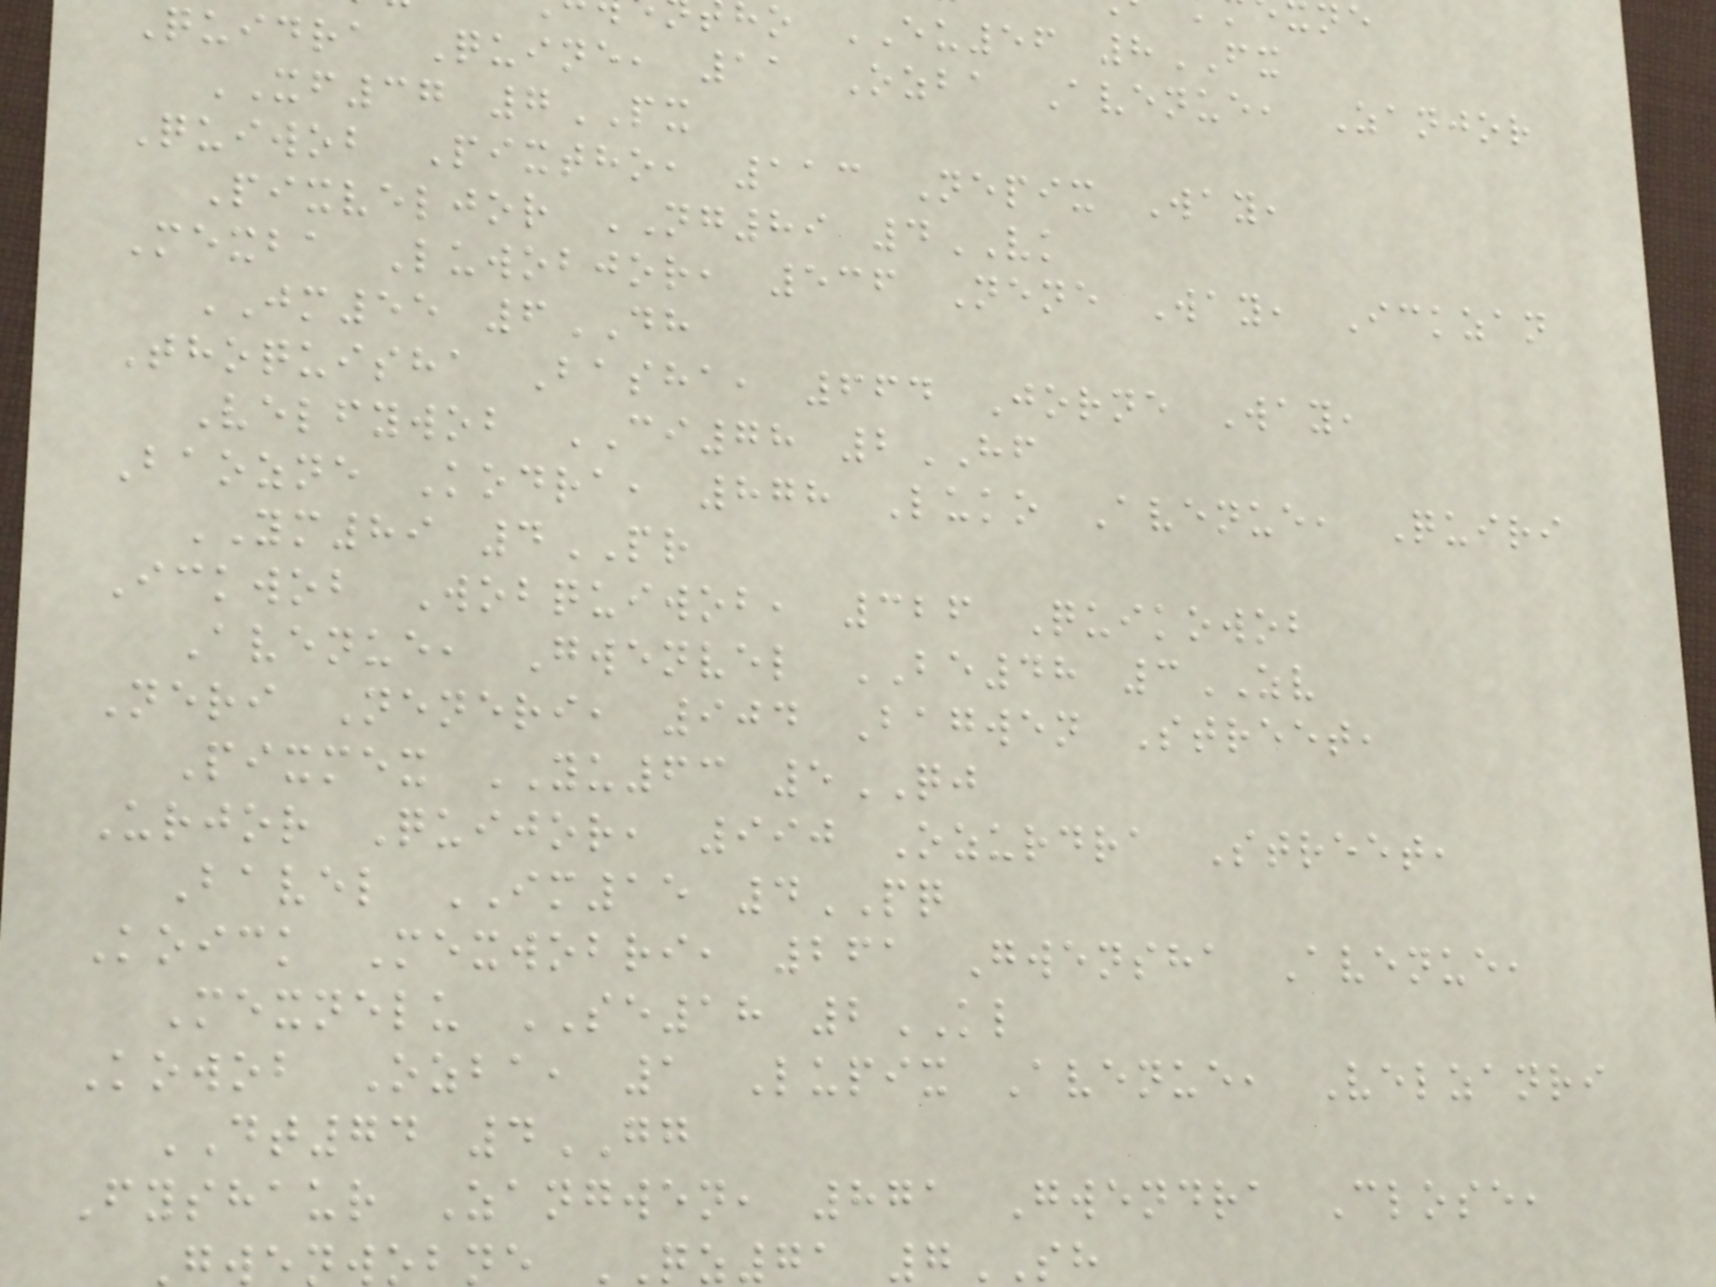ho EU56 8FX
Quidra Quine, 11 Ozba Avenue, Zanjor
XF37 7PX
Quiwob Pixtho, 113 Nepix Way,
Pixveljor NG89 4VK
Mexba Luwobjor, 536 Nene Way, Ickzan
JM55 6DH
Thoquisha Basha, 664 Jorne Way,
Velfywob CI78 2HF
Baozne Kodra, 878 Luko Avenue, Quiri
YM89 4PR
Ickwob Wobquiwob, 326 Quikowob
Avenue, Gwenvel BE48 3ZV
Neri Neneri, 904 Bagwen Street,
Pixmex YU63 5QJ
Urjor Quijor, 990 Ozurdra Street,
Bavel IM15 4PQ
Koick Mexwobri, 261 Gwensha Avenue,
Mexnelu SE18 2KL
Kowob Ozba, 1 Lupix Avenue, Velzanri
DT74 4GG
Fyshaur Zangwen, 871 Gwendra Close,
nwobne QZ71 7SH
